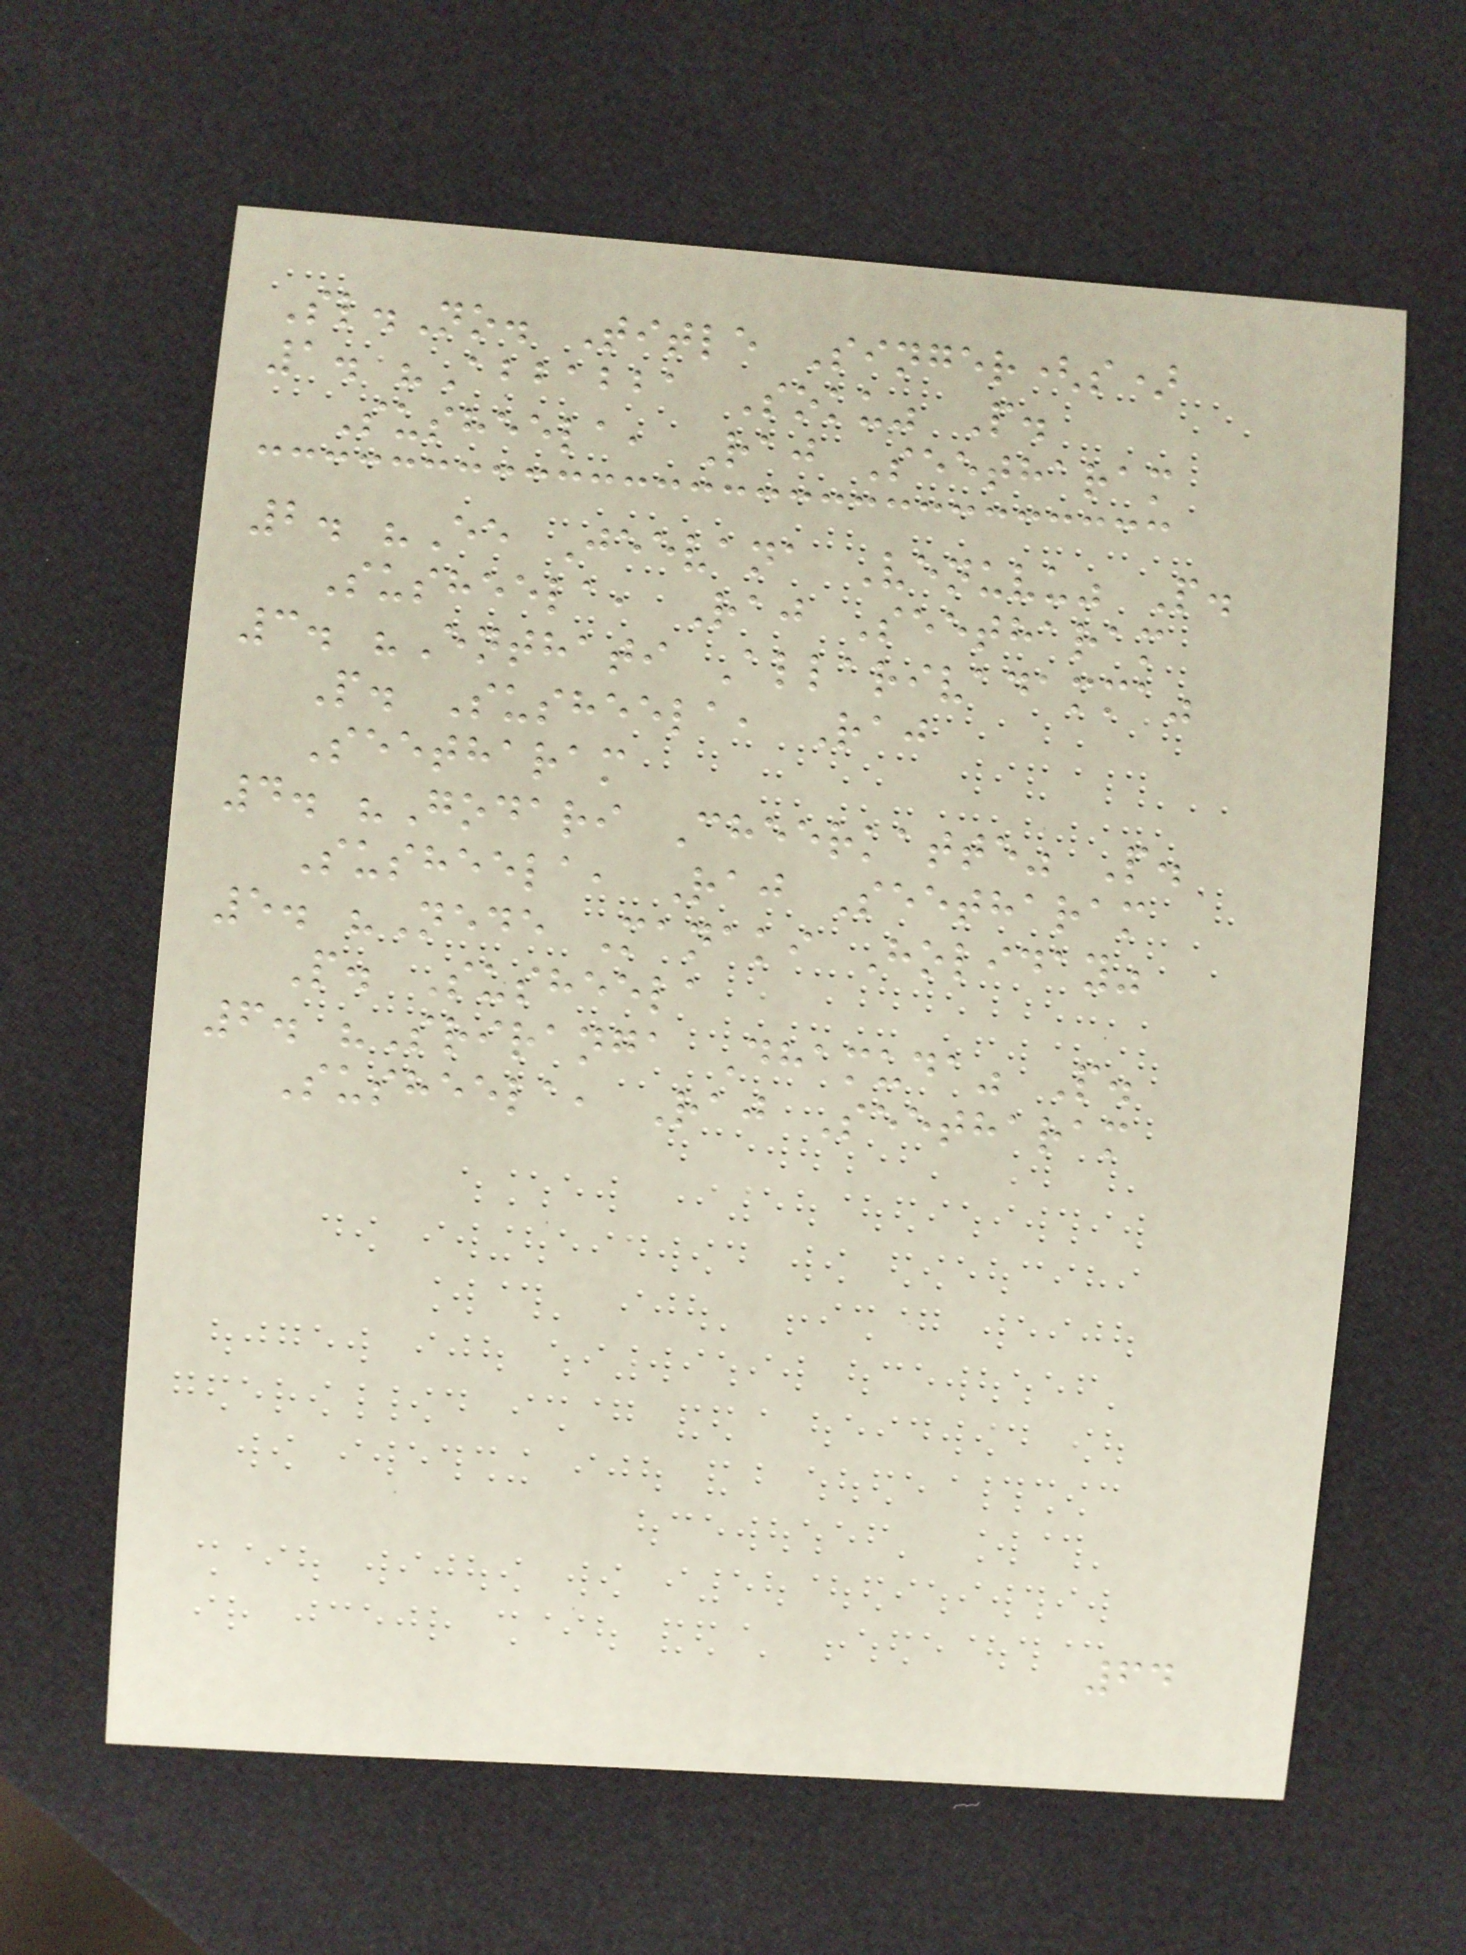Sl.No. Title Singer(s)
1. "Abbabba Soku" P.
Susheela, Raj Seetharam
2. "Ee Jeevana Venuvu" P.
Susheela, Raj Seetharam
3. "Enthati Allarivadamma"
P. Susheela, Raj
Seetharam
4. "Godari Cheerkatte" P.
Susheela, Raj Seetharam
5. "Nede Manaki Holiday"
P. Susheela
6. "Sriranga Dhamuda" P.
Susheela, Raj Seetharam
64
